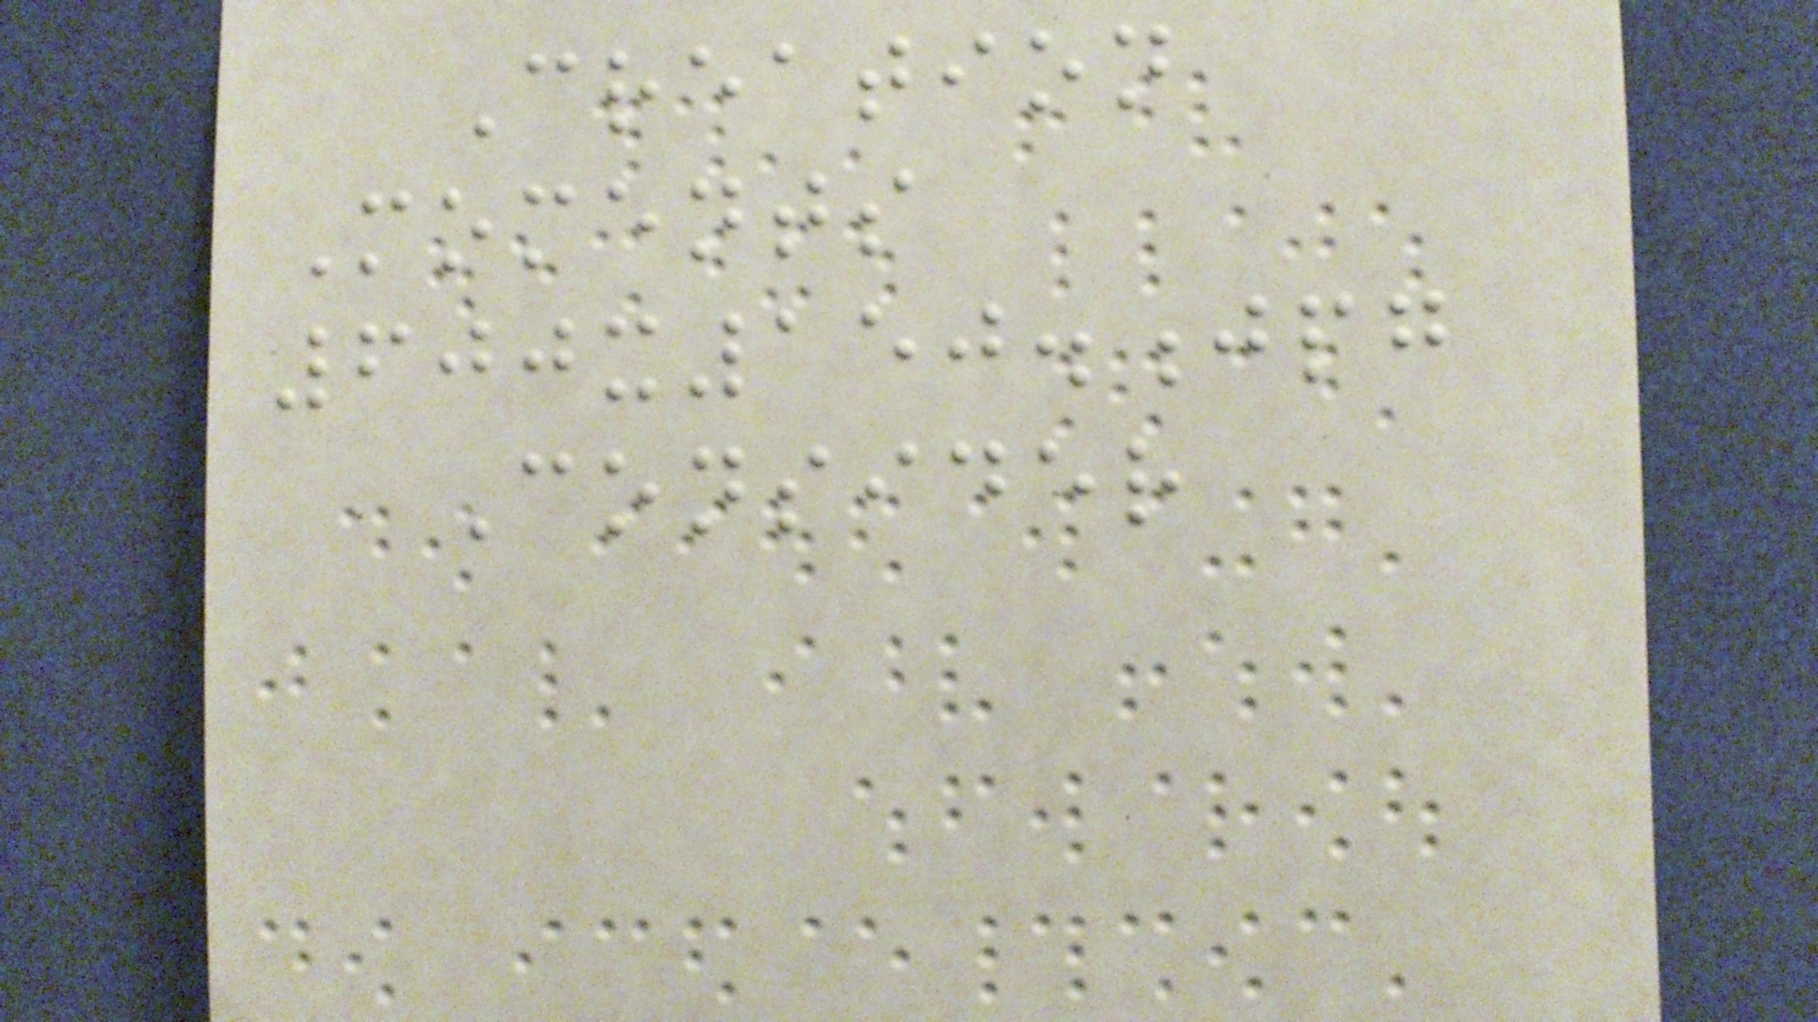Creation
Moments
600x150.jpg
Consider
